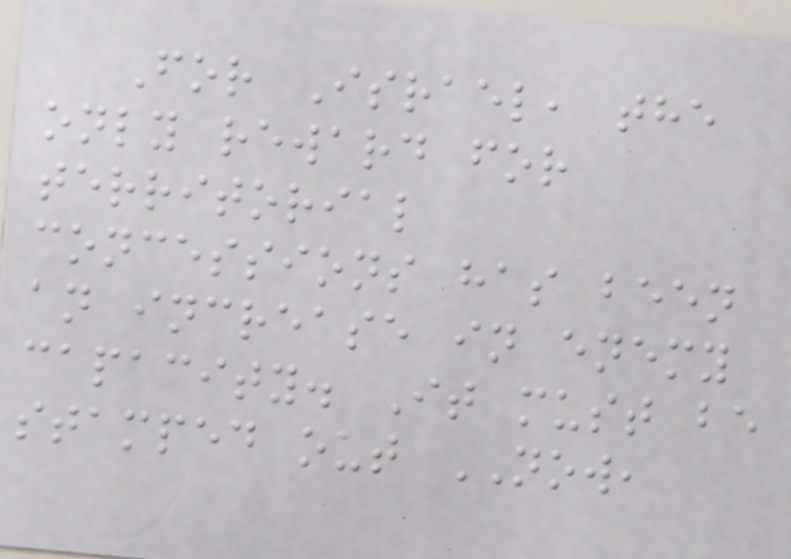For Israel, the
only reward for
territorial
concessions has been
an increase in enemy
capacity. It must be
stamped out NOW,
